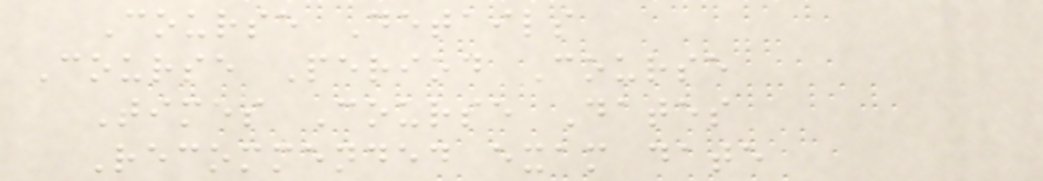Course Details
Course Period Course
Times Course Dates
Recommended exam date
